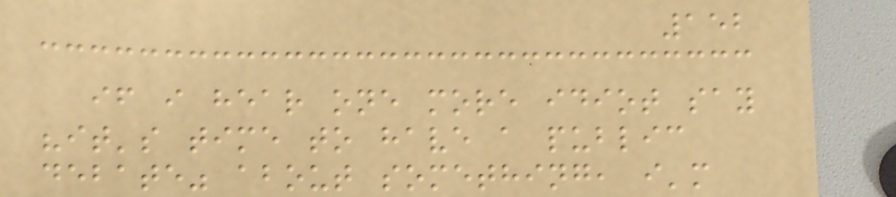152
if i hear one more idiot say
"it's time to have a public
debate" about something, i'm
